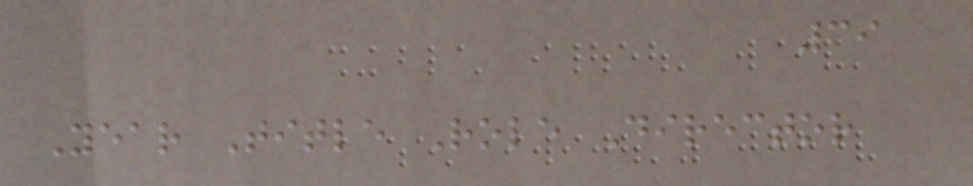39
Year Title Role Director
